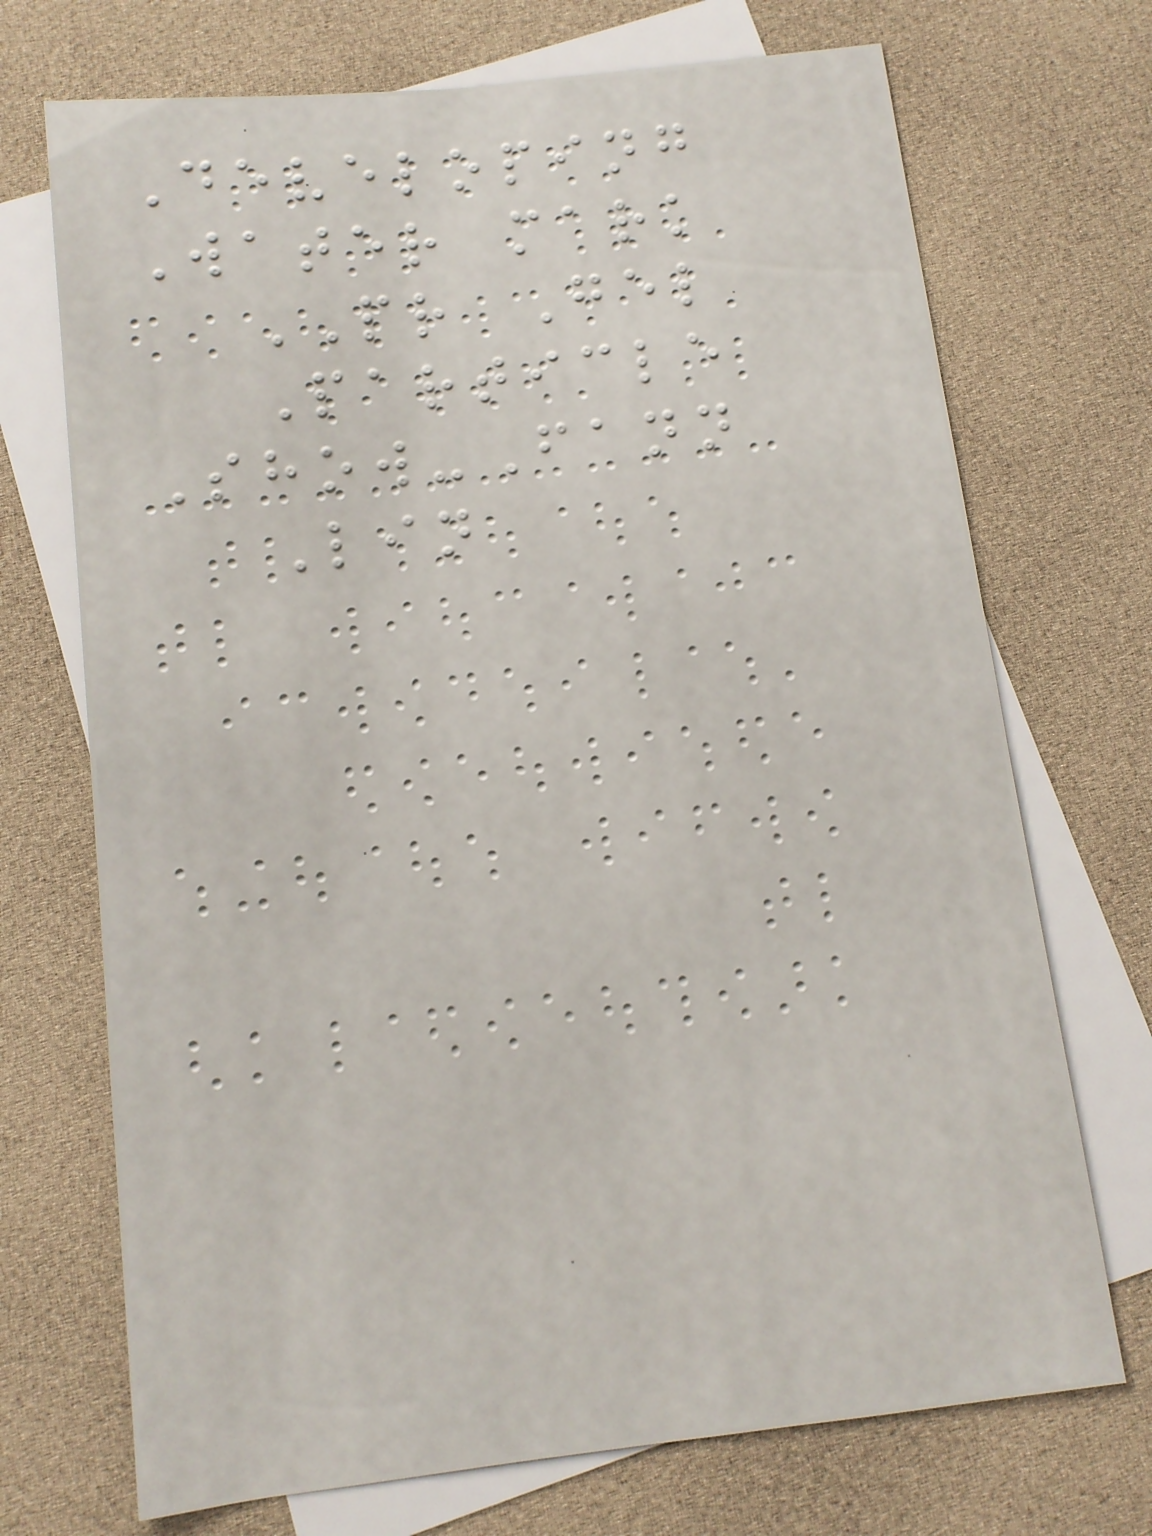Developing
Water mark
PR Gel
Particle
Show-Fann
Lin
